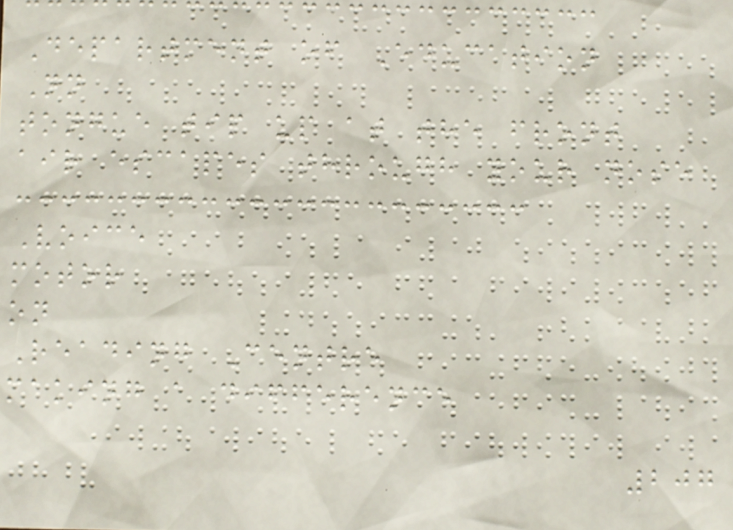Department of Education
Nn
tongue tip up at the front
air escapes through your nose
Voice
motor
on
Reading Centre
making a difference
207
